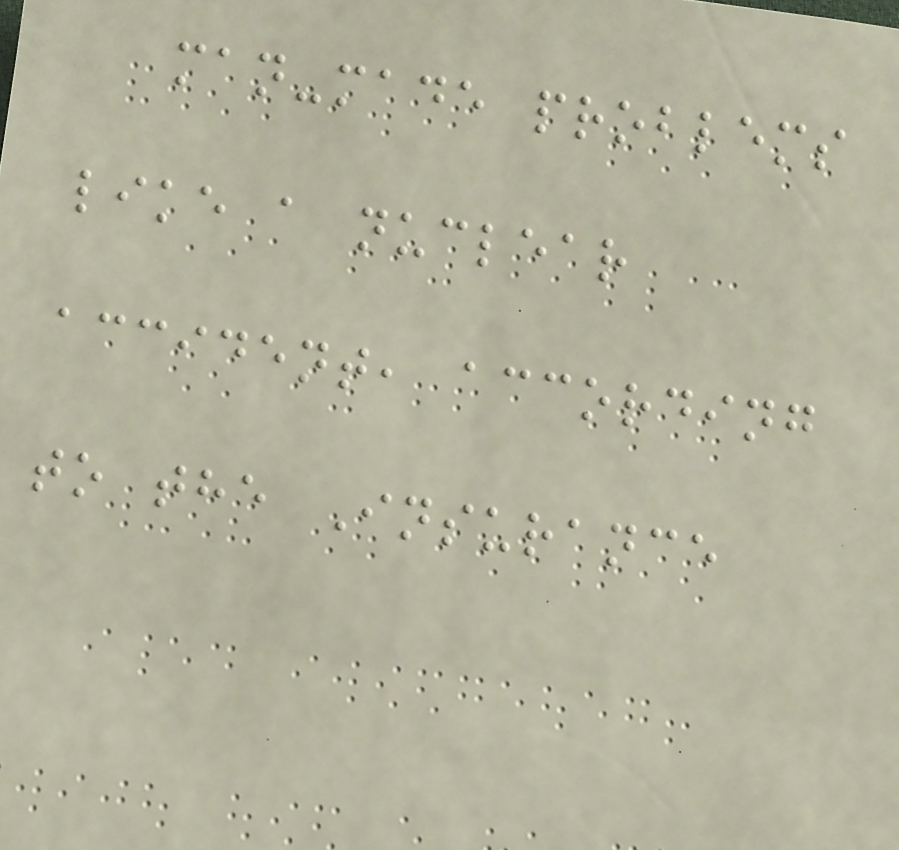man-made problems
like a nuclear
accident, according
to the Insurance
